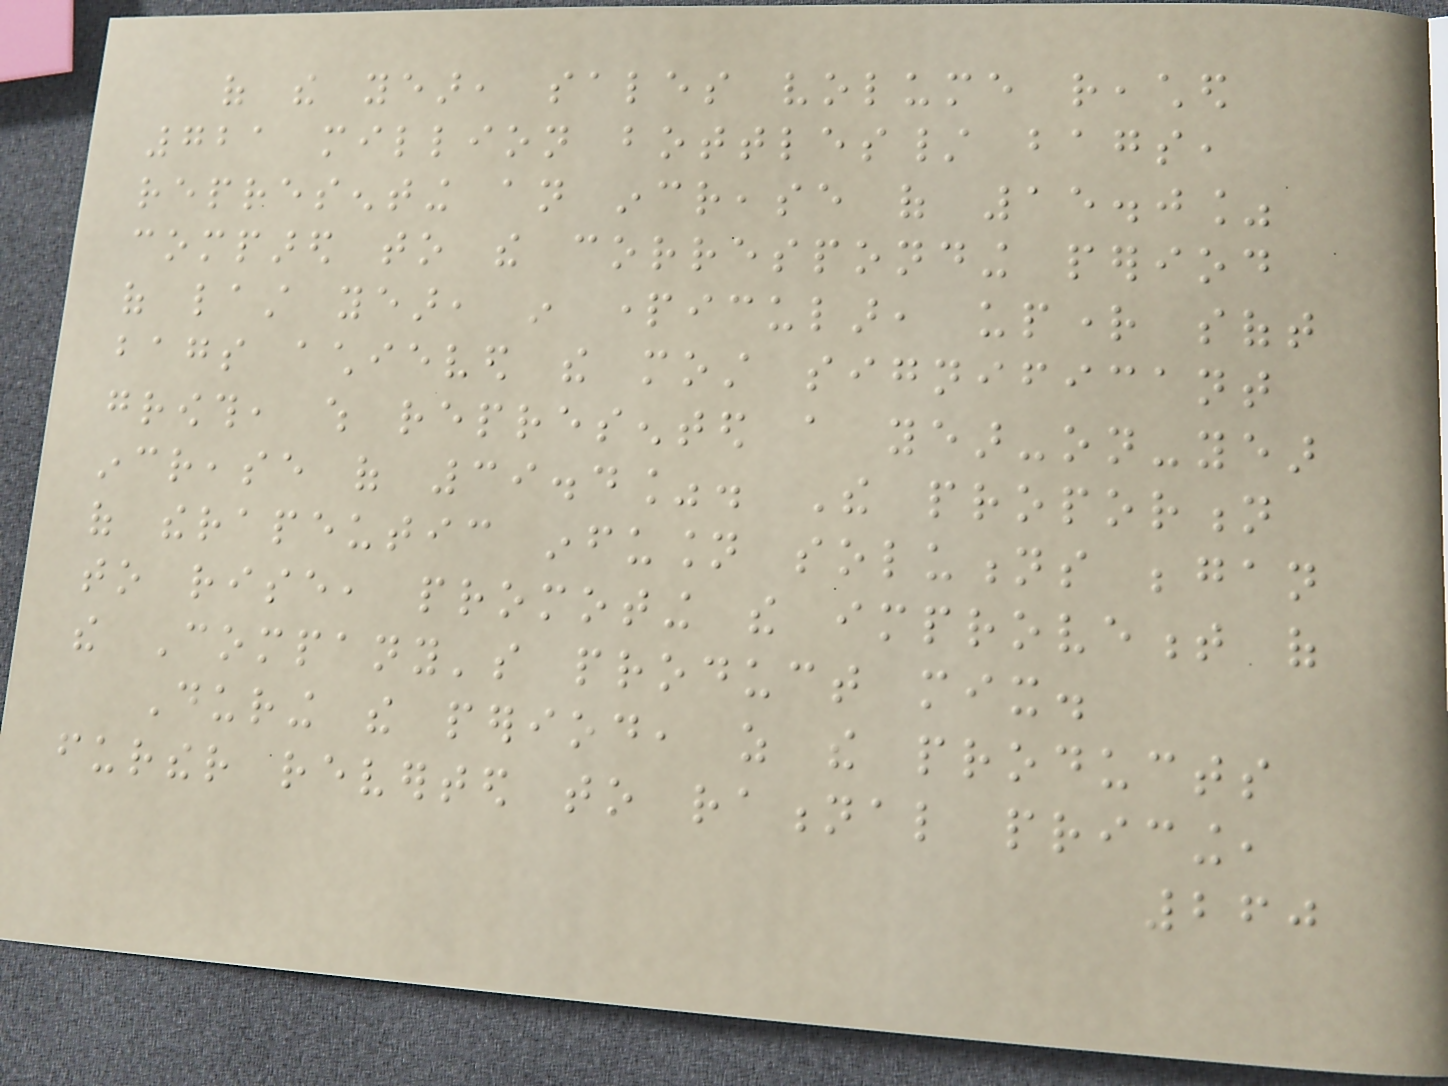of the year, sales volume reached
721 million bottles/ bags,
representing an increase of 15.0%
compared to the corresponding period
of last year, in particular, upright soft
bags achieved the most significant
growth, which represented a year-on-year
increase of 39.4%. The proportion
of therapeutic infusion solutions began
to rise, promoting the improvement of
the Company's product mix.
During the period, as the products
further reverted to rational pricing,
260
